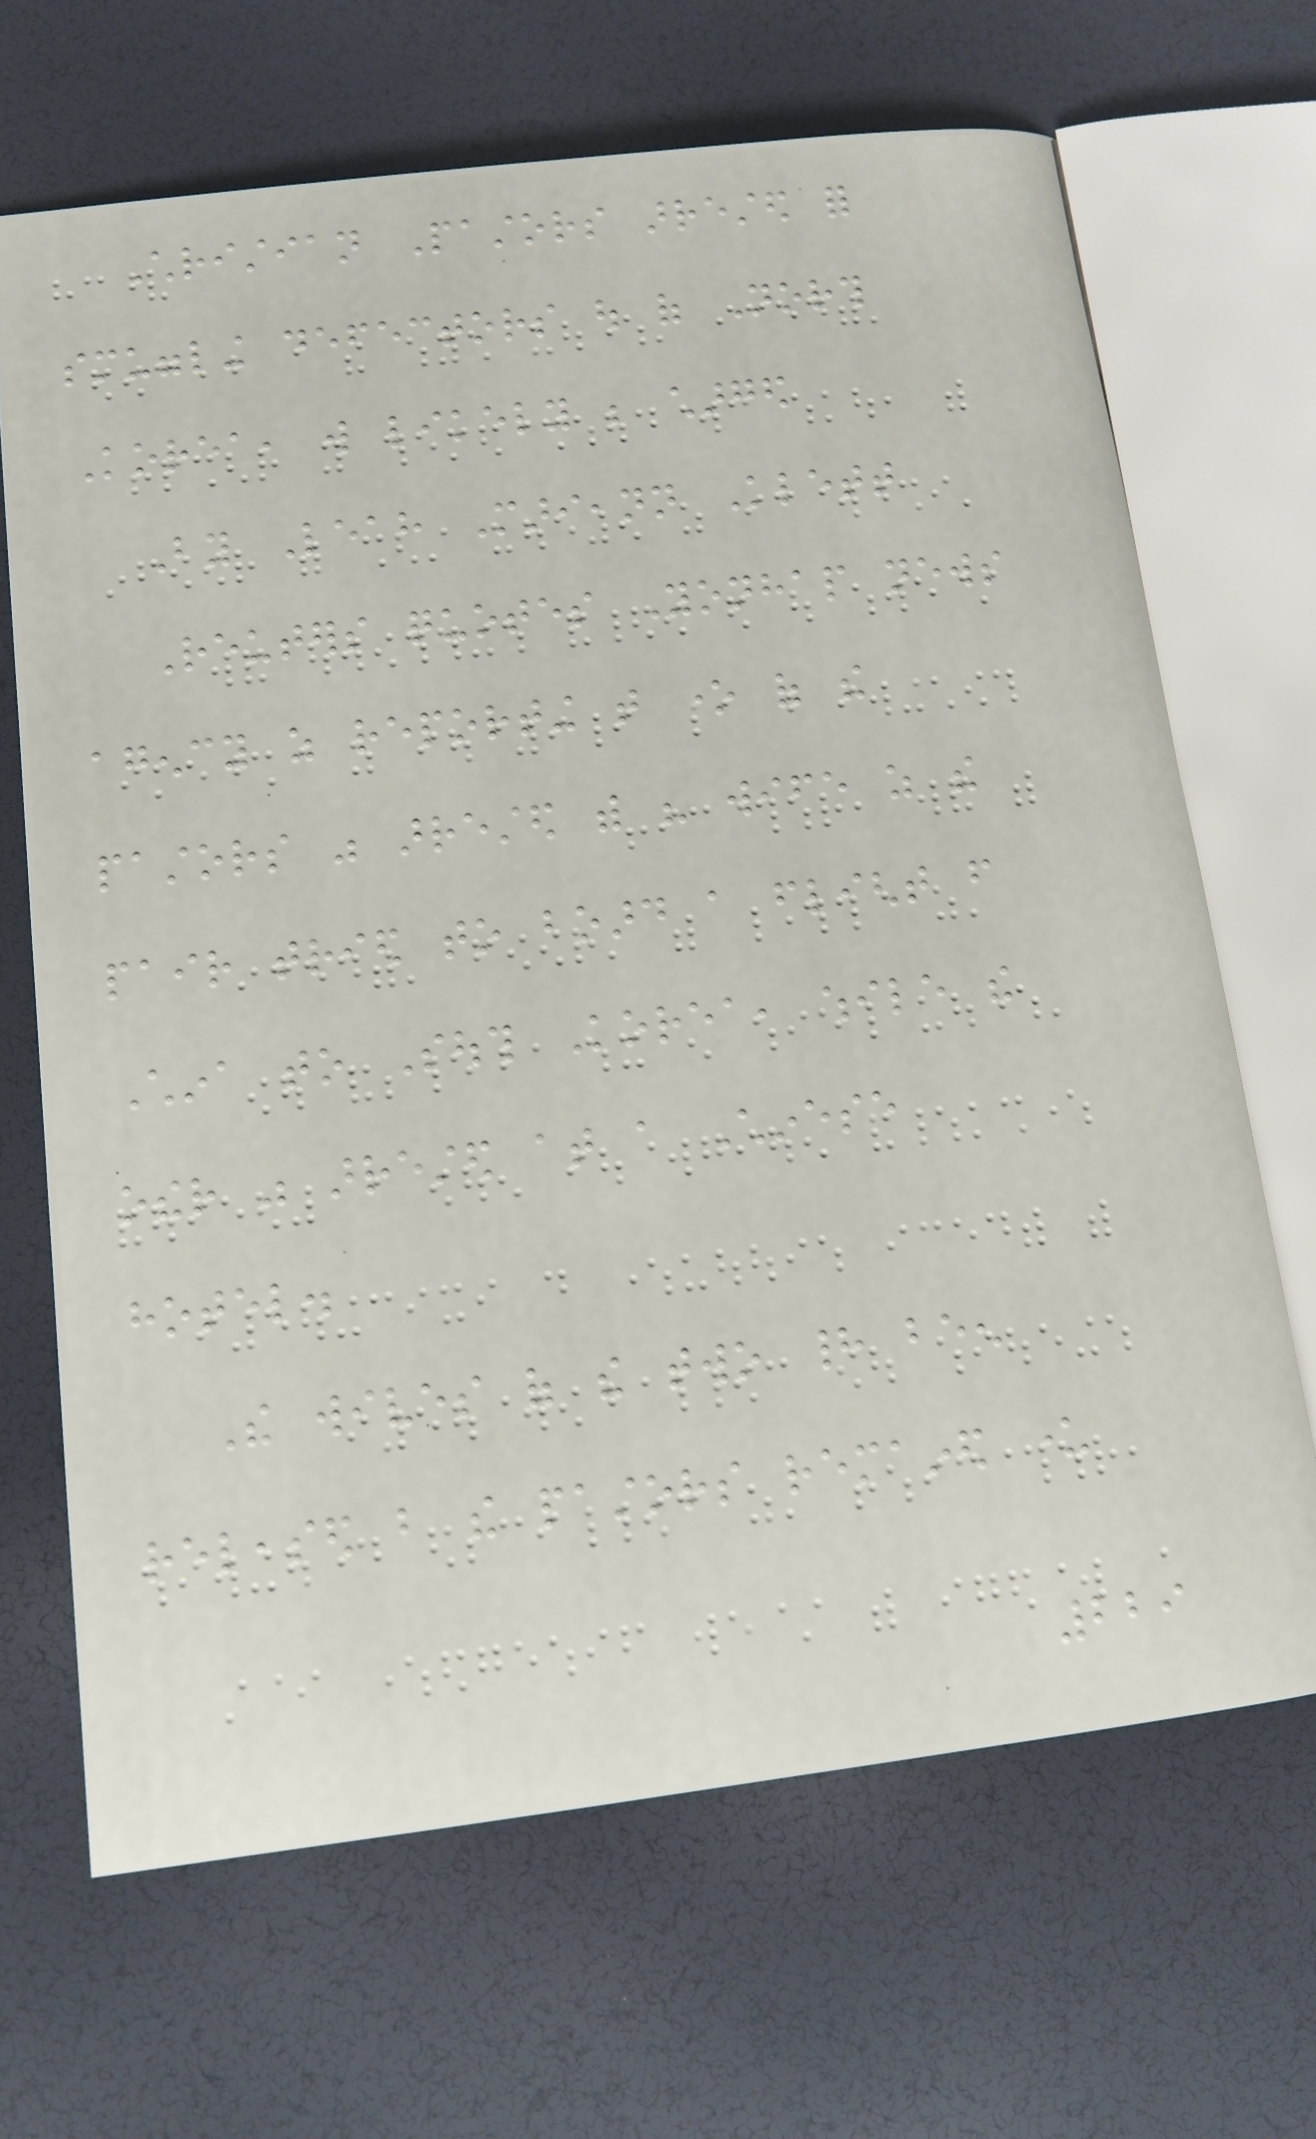Christian Pastors arrested for
smuggling defectors out of North
Korea, will likely be charged
By Leah Marieann Klett
Reuters quotes Yonhap news
agency as reporting that one of the
pastors was arrested with his wife as the
pair tried to board a flight from
China to South Korea, while the
other was arrested at a Chinese
hotel.
The wives of the two had been
released but the pastors remained under
229
